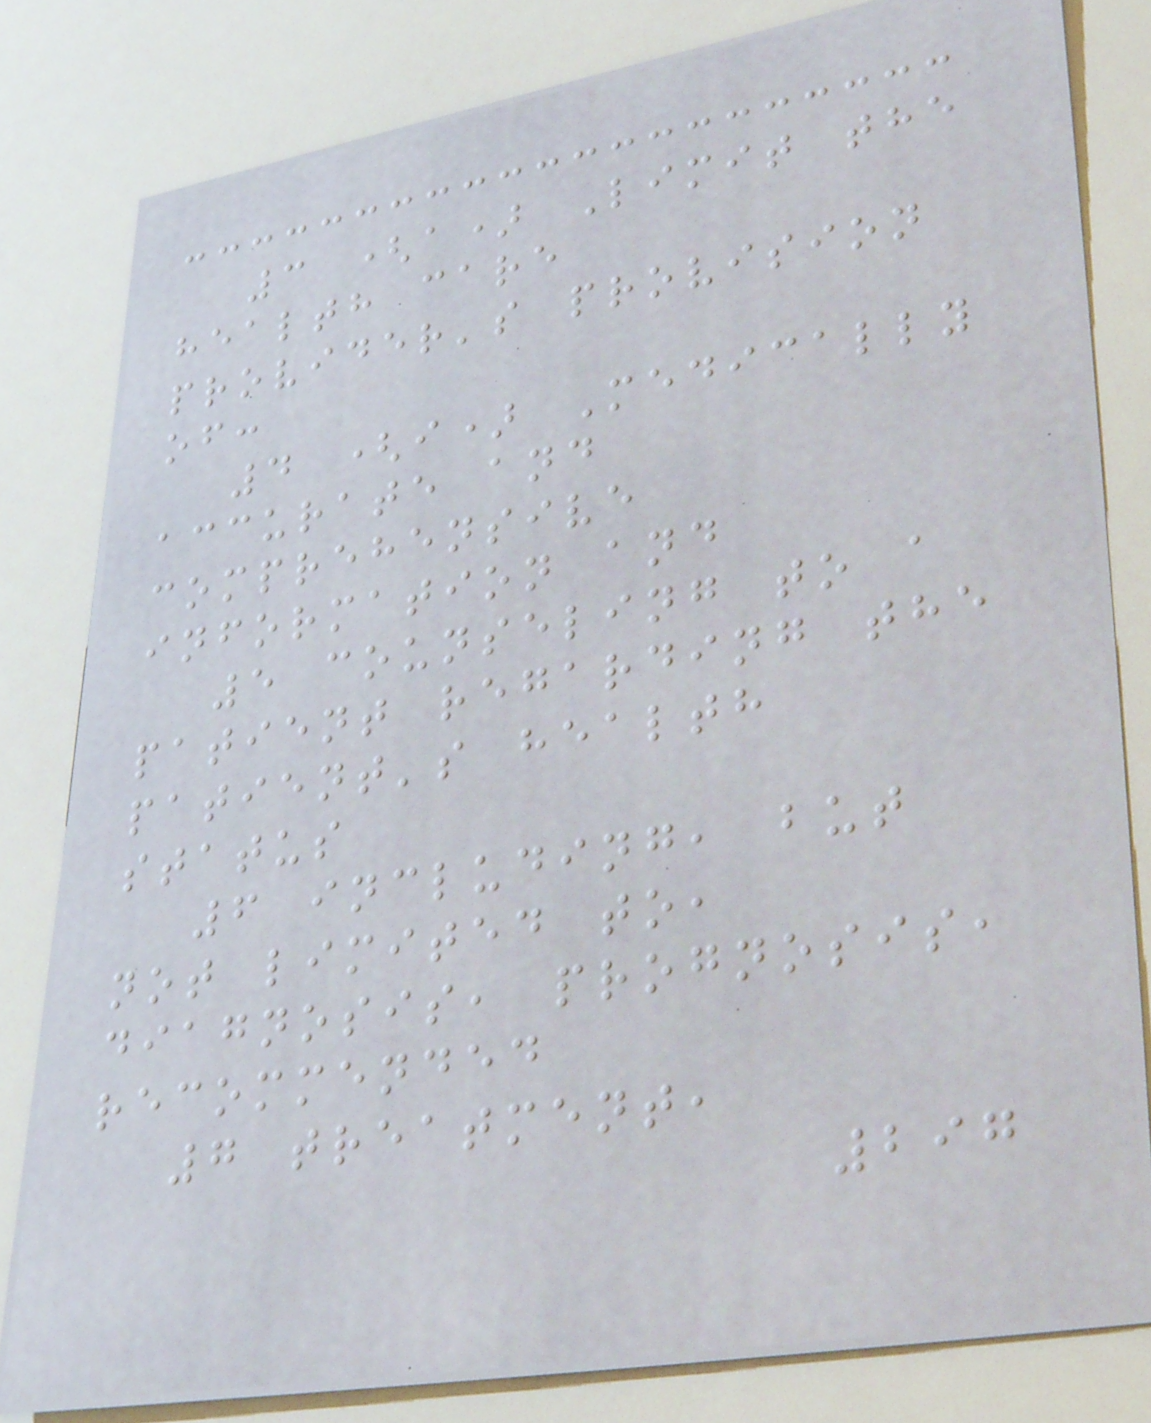3 (a) Limit the
health care
provider's provision
of:
4 (i) Medically
accurate and
comprehensive
information and
5 counseling to a
patient regarding the
patient's health
status
6 including, but
not limited to,
diagnosis, prognosis,
recommended
7 treatment,
297
